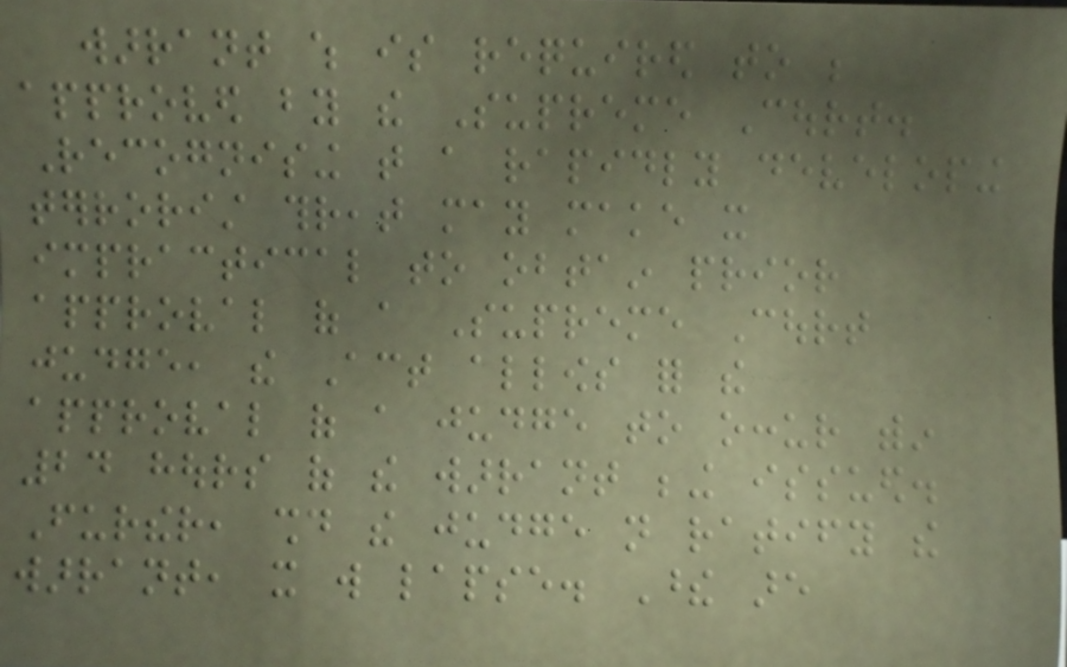warrant which is required to be
approved by the Supreme Court.
Recognising that a rapidly developing
terrorist threat may make it
impractical to obtain prior
approval of a Supreme Court
judge, the Act allows for the
approval of a judge to occur within
24 hours of the warrant being issued.
Further, should the judge not ratify the
warrant, it will lapse. These are
